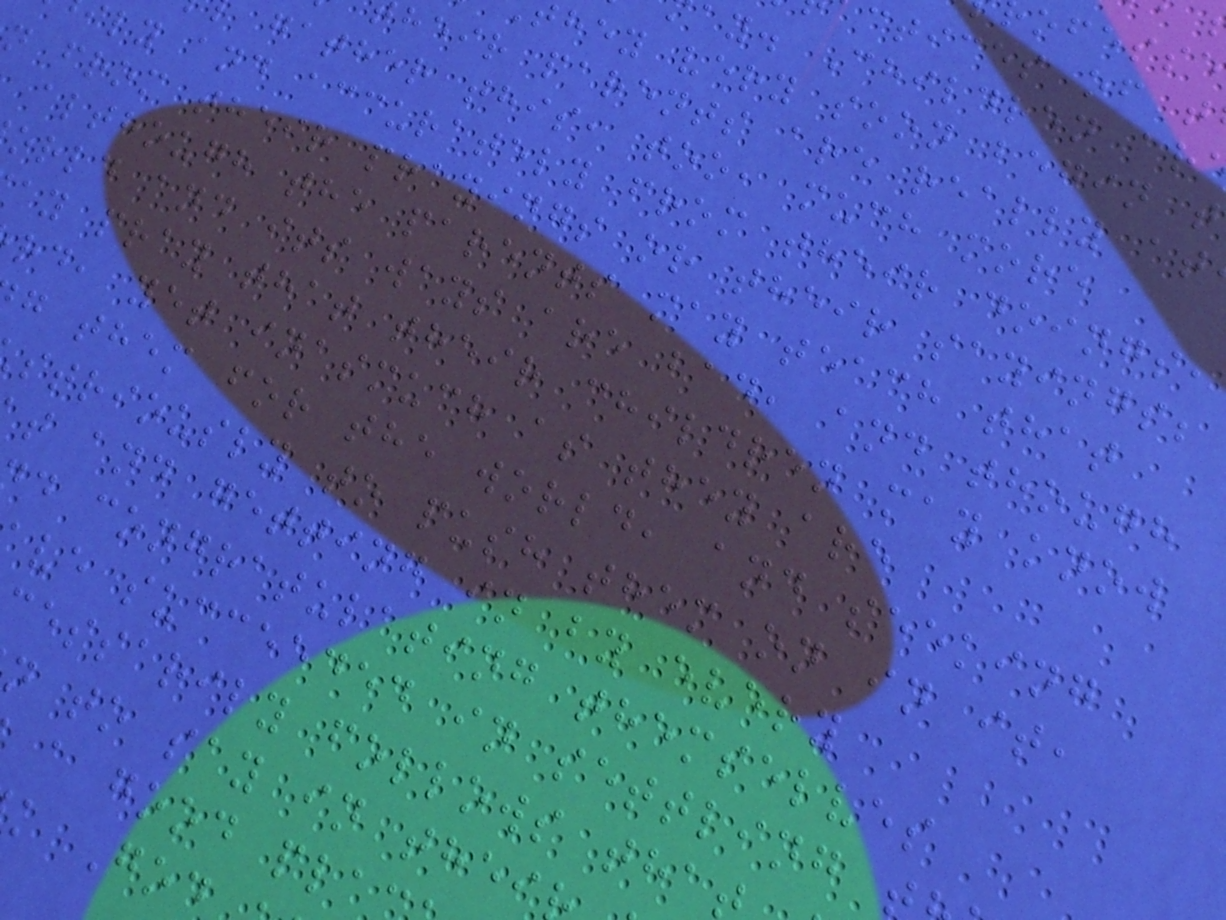ctices of t
ay. Children ar
hey very soon begin t
heir parents are really at
gather this, too, much more
ly and accurately from their doings,
n from their prayings or their sayings;
although the parents may teach that
orld and its ways are bad, and though
ay pray that their children may know
rd, yet inasmuch as they are
g them for the world, and seeking
striously to push them on in it,
t and getting in by every
d congratulating themselves
ve succeeded in settling
essarily follows tha
n to say in thei
